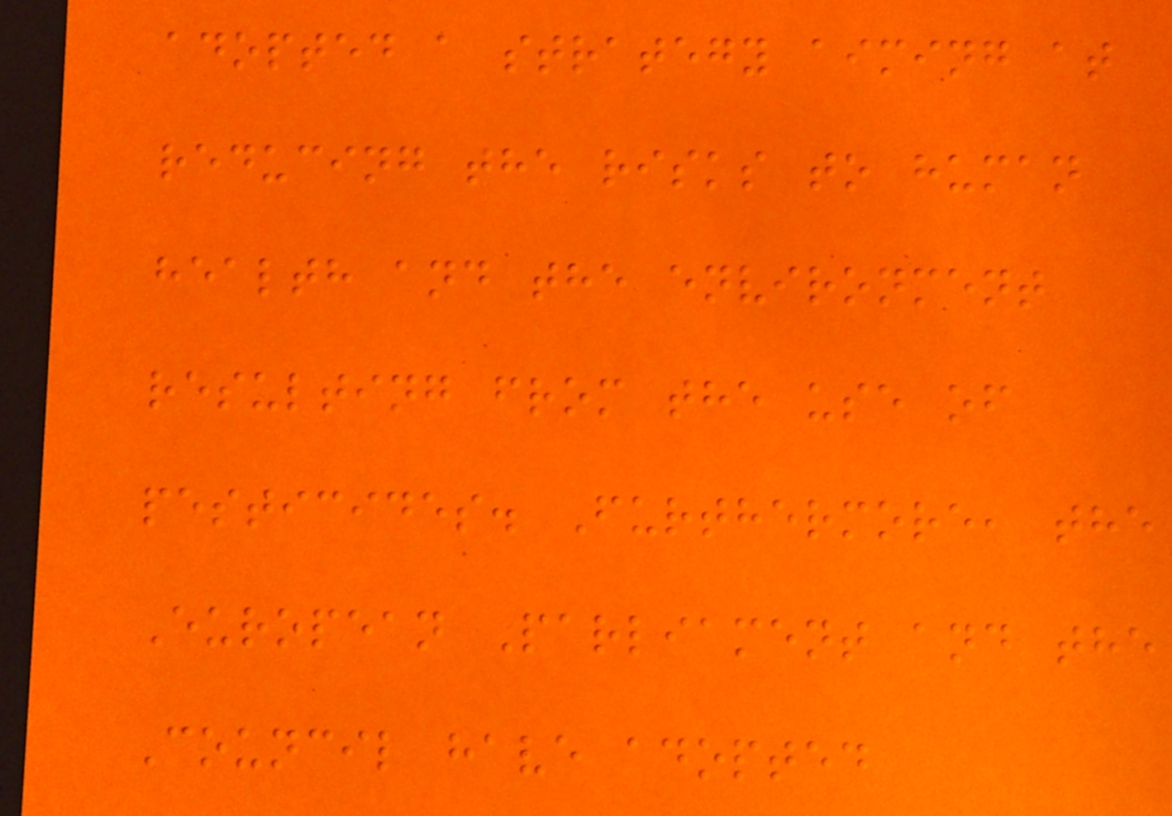adopted a strategy aiming at
reducing the risks to human
health and the environment
resulting from the use of
pesticides. Furthermore, the
European Parliament and the
Council have adopted
